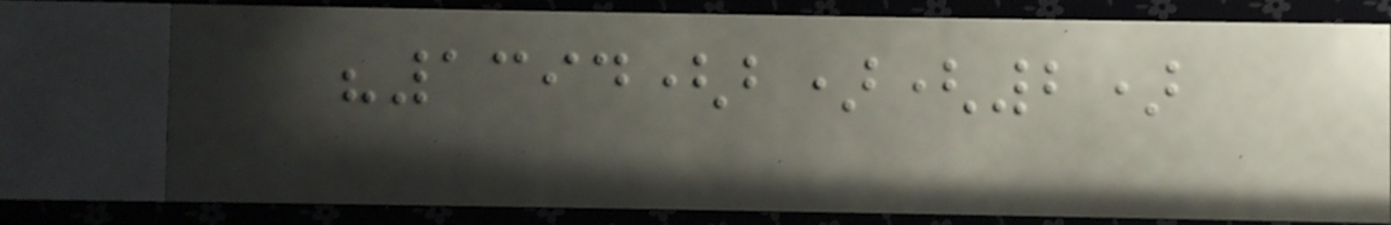"1394(b)(2)
